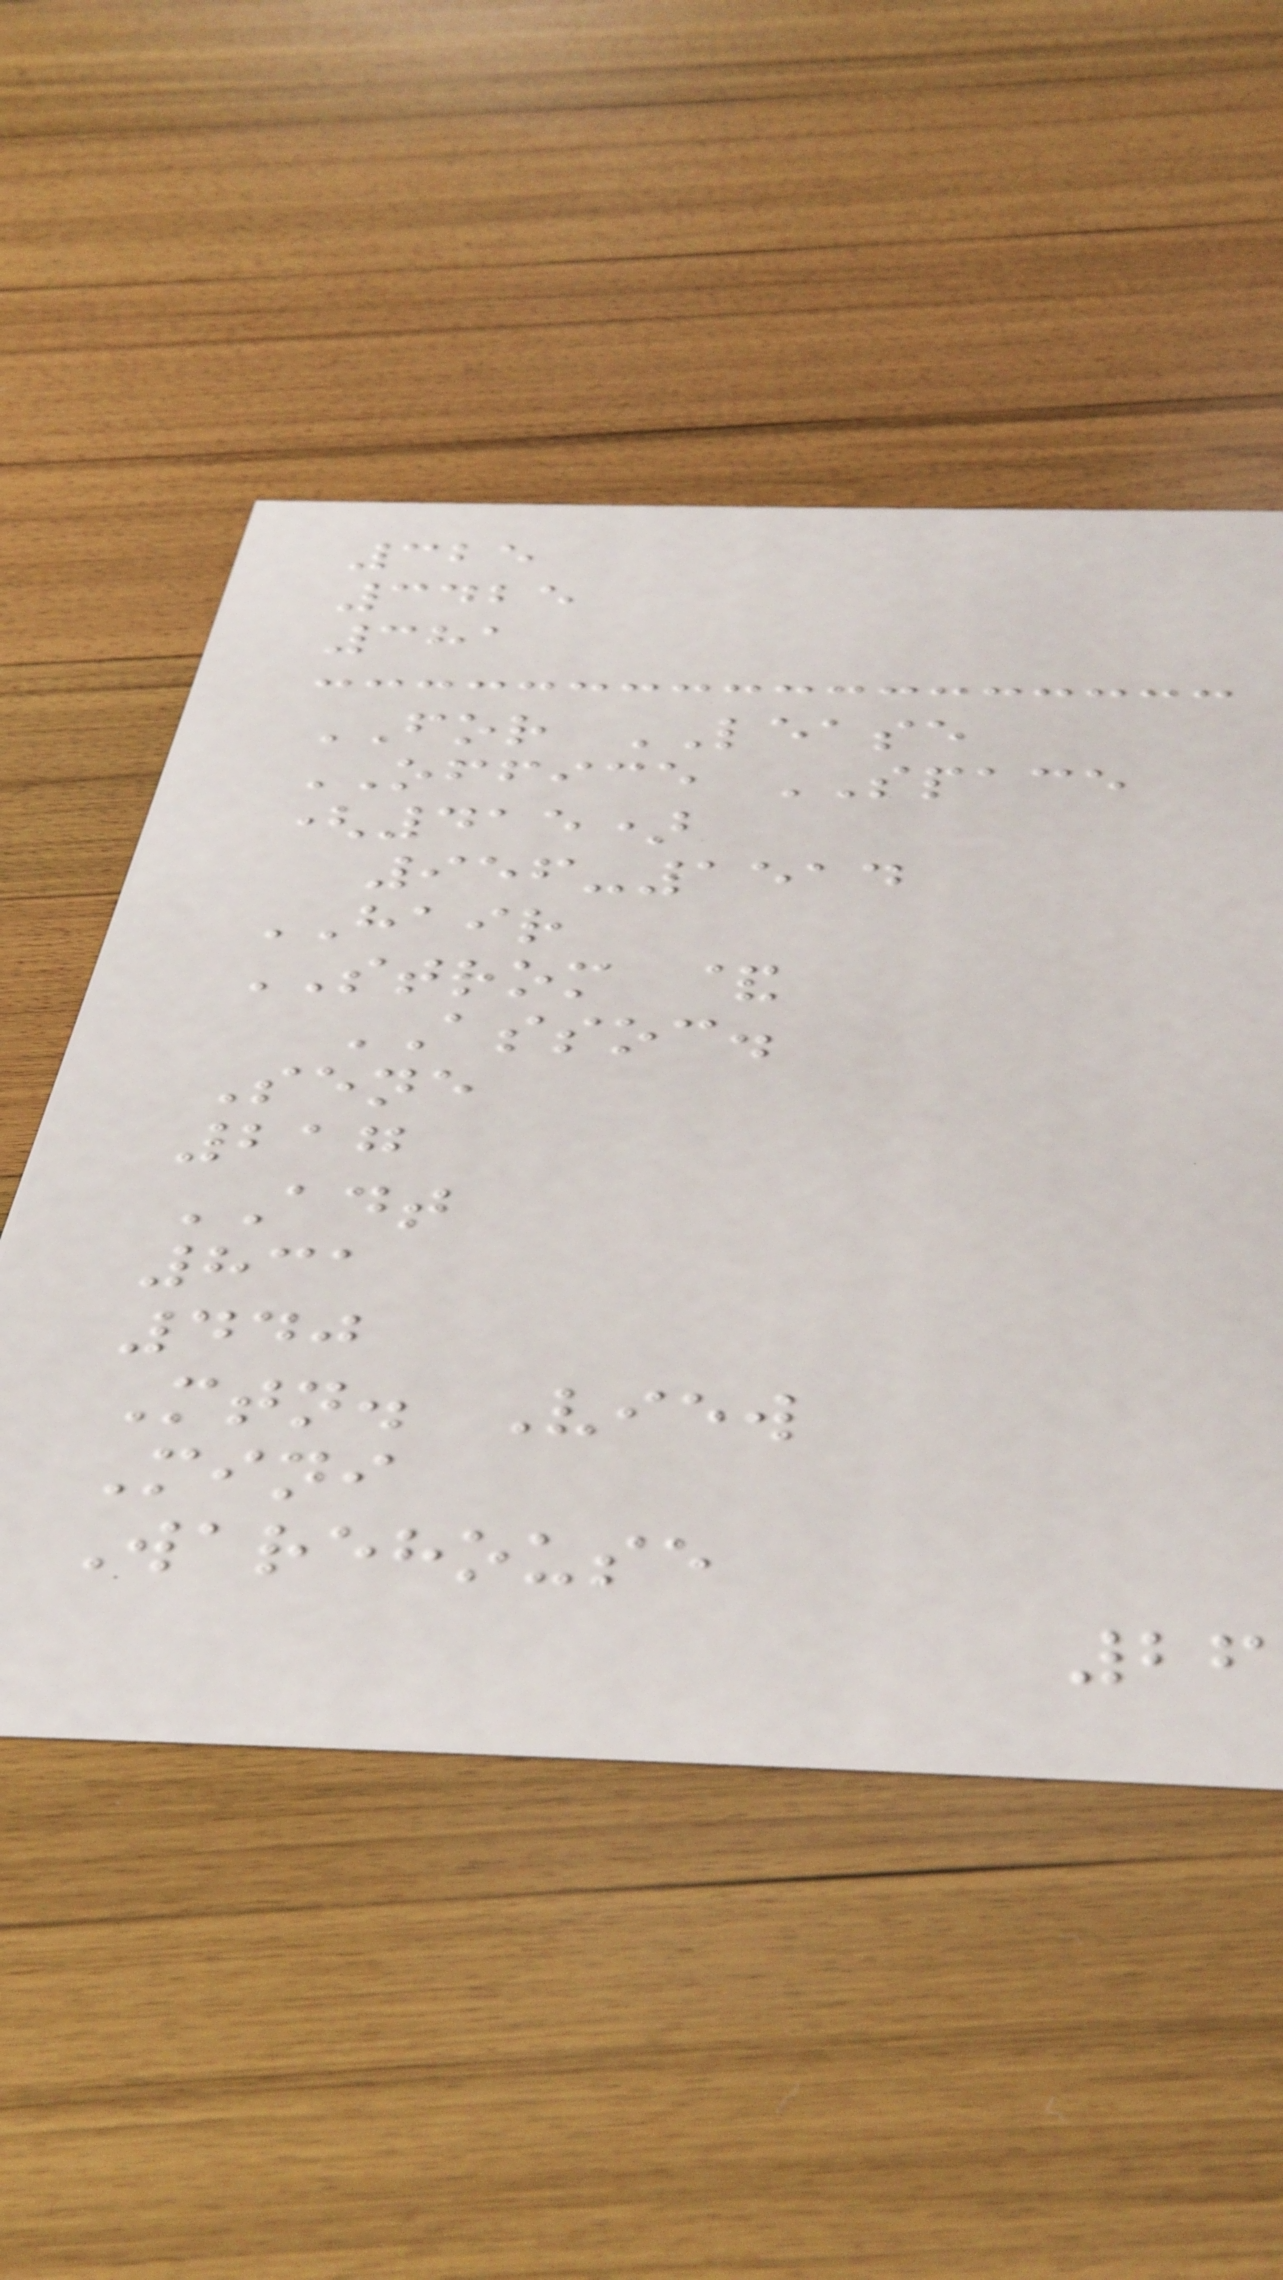325
3425
381
FOR LEASE
OFFICE SPACE
(415)
956-1514
HAIR
STROM &
ASSOC.
Sene
217
ADT
831
440
Mtn. View
Mini
Warehouse
26
